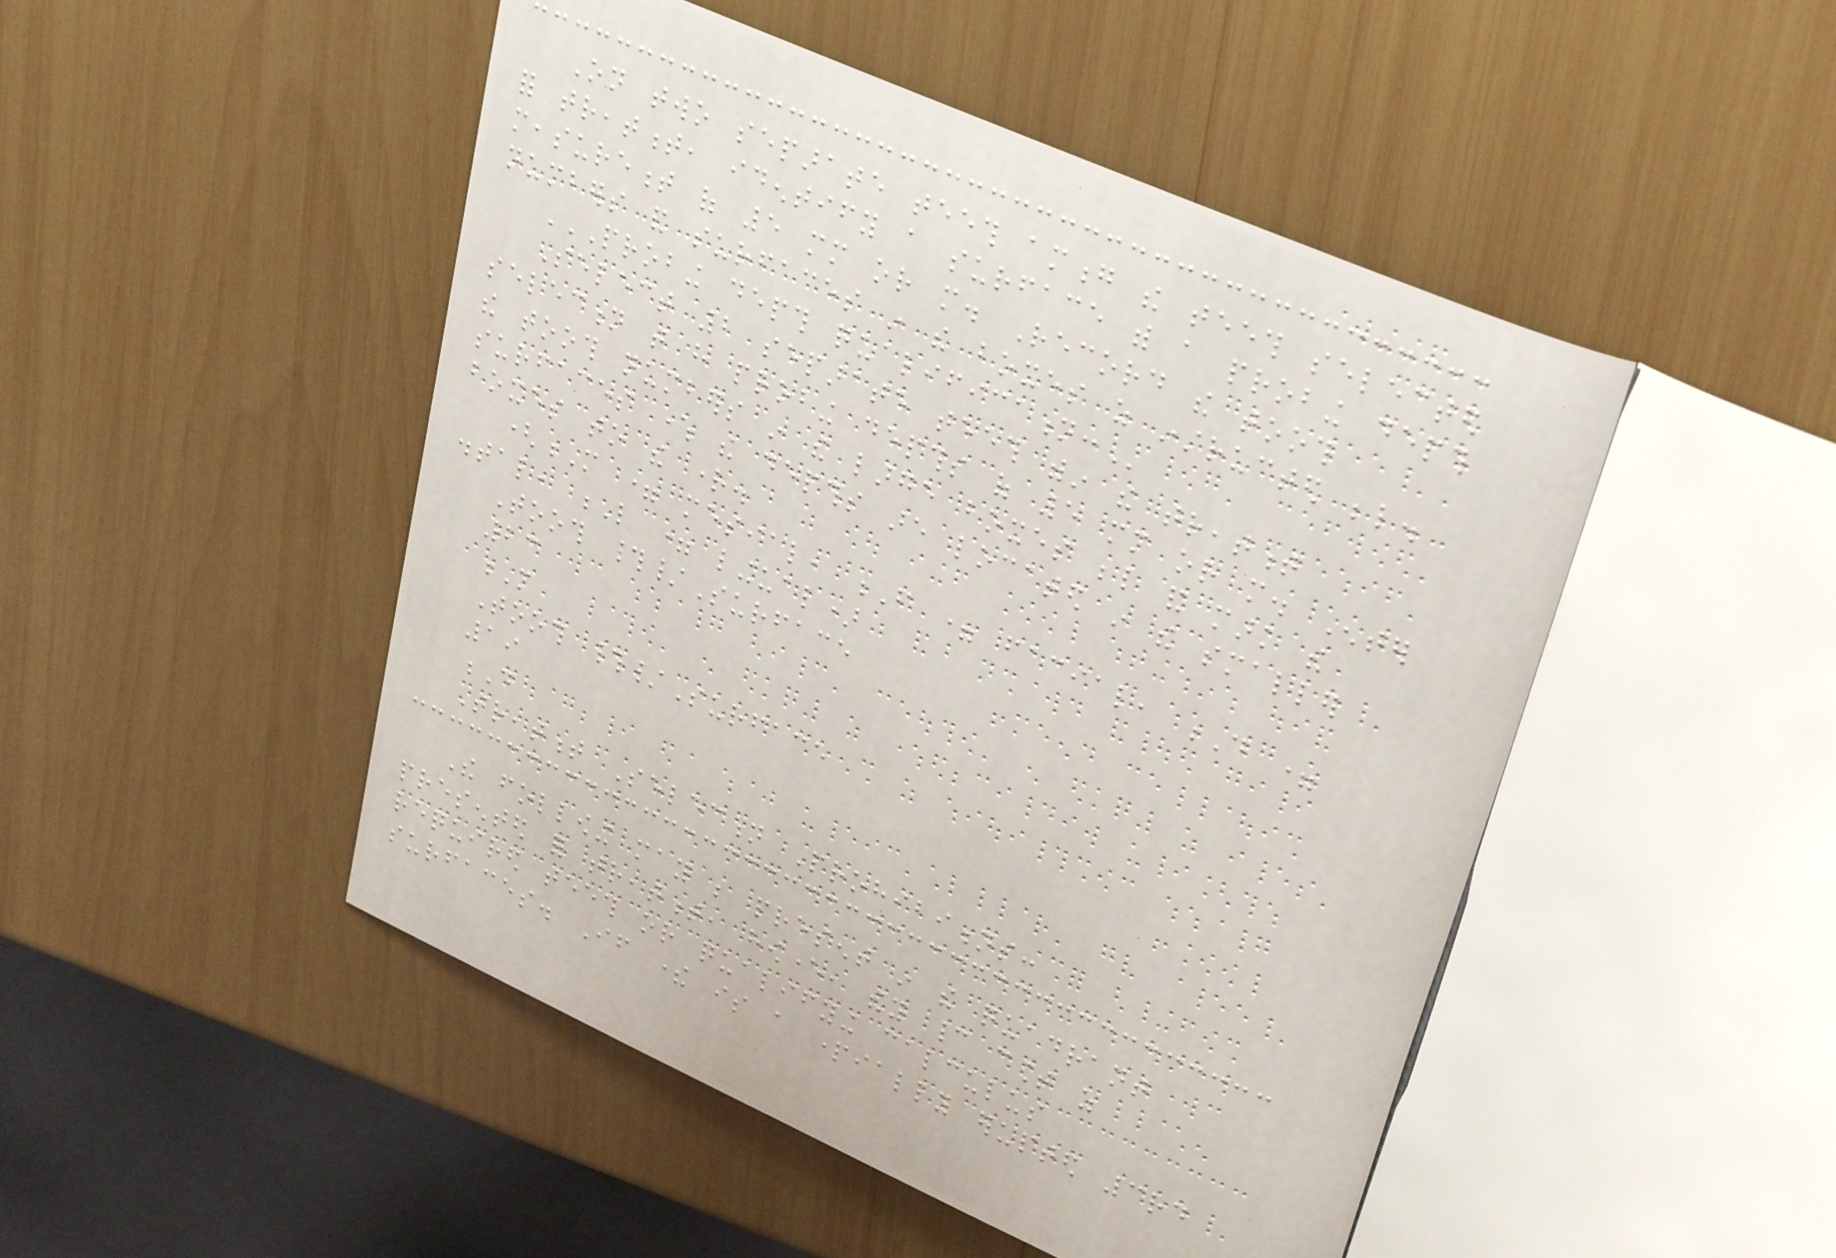On two separate teeth among the teeth selected
for treatment, identify a surface with a probing depth
measurement of 5 mm or more. Record the tooth
numbers and surfaces in the boxes as instructed below.
PROBING DEPTH QUALIFICATION:
Select 2 separate teeth within the treatment
selection that have probing depths of 5 mm or more. Enter
the tooth numbers in the large boxes below and mark the
surfaces where the depths are located in the smaller
boxes to the right.
(M = mesial, F = facial, D =
distal, L = lingual)
Tooth #/Surface
23
M
Tooth #/Surface
19
D
Treatment Selection Prohibitions:
The following may be present in the quadrant
presented for treatment, however, they cannot count as
required teeth or qualifying calculus
surfaces. If there is a partially erupted 3rd
